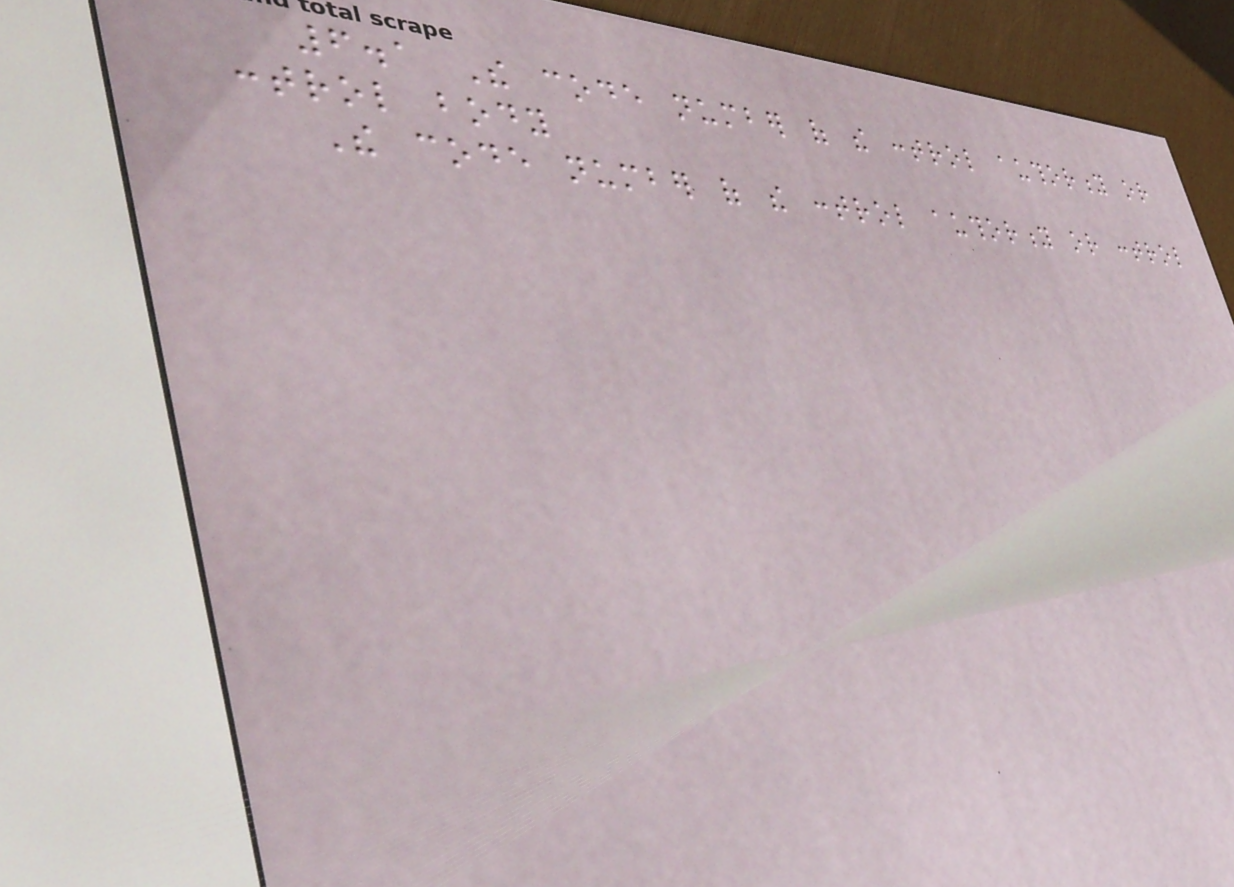6.1 The code number of the control authority or
control body
The code number of the control authority or control
